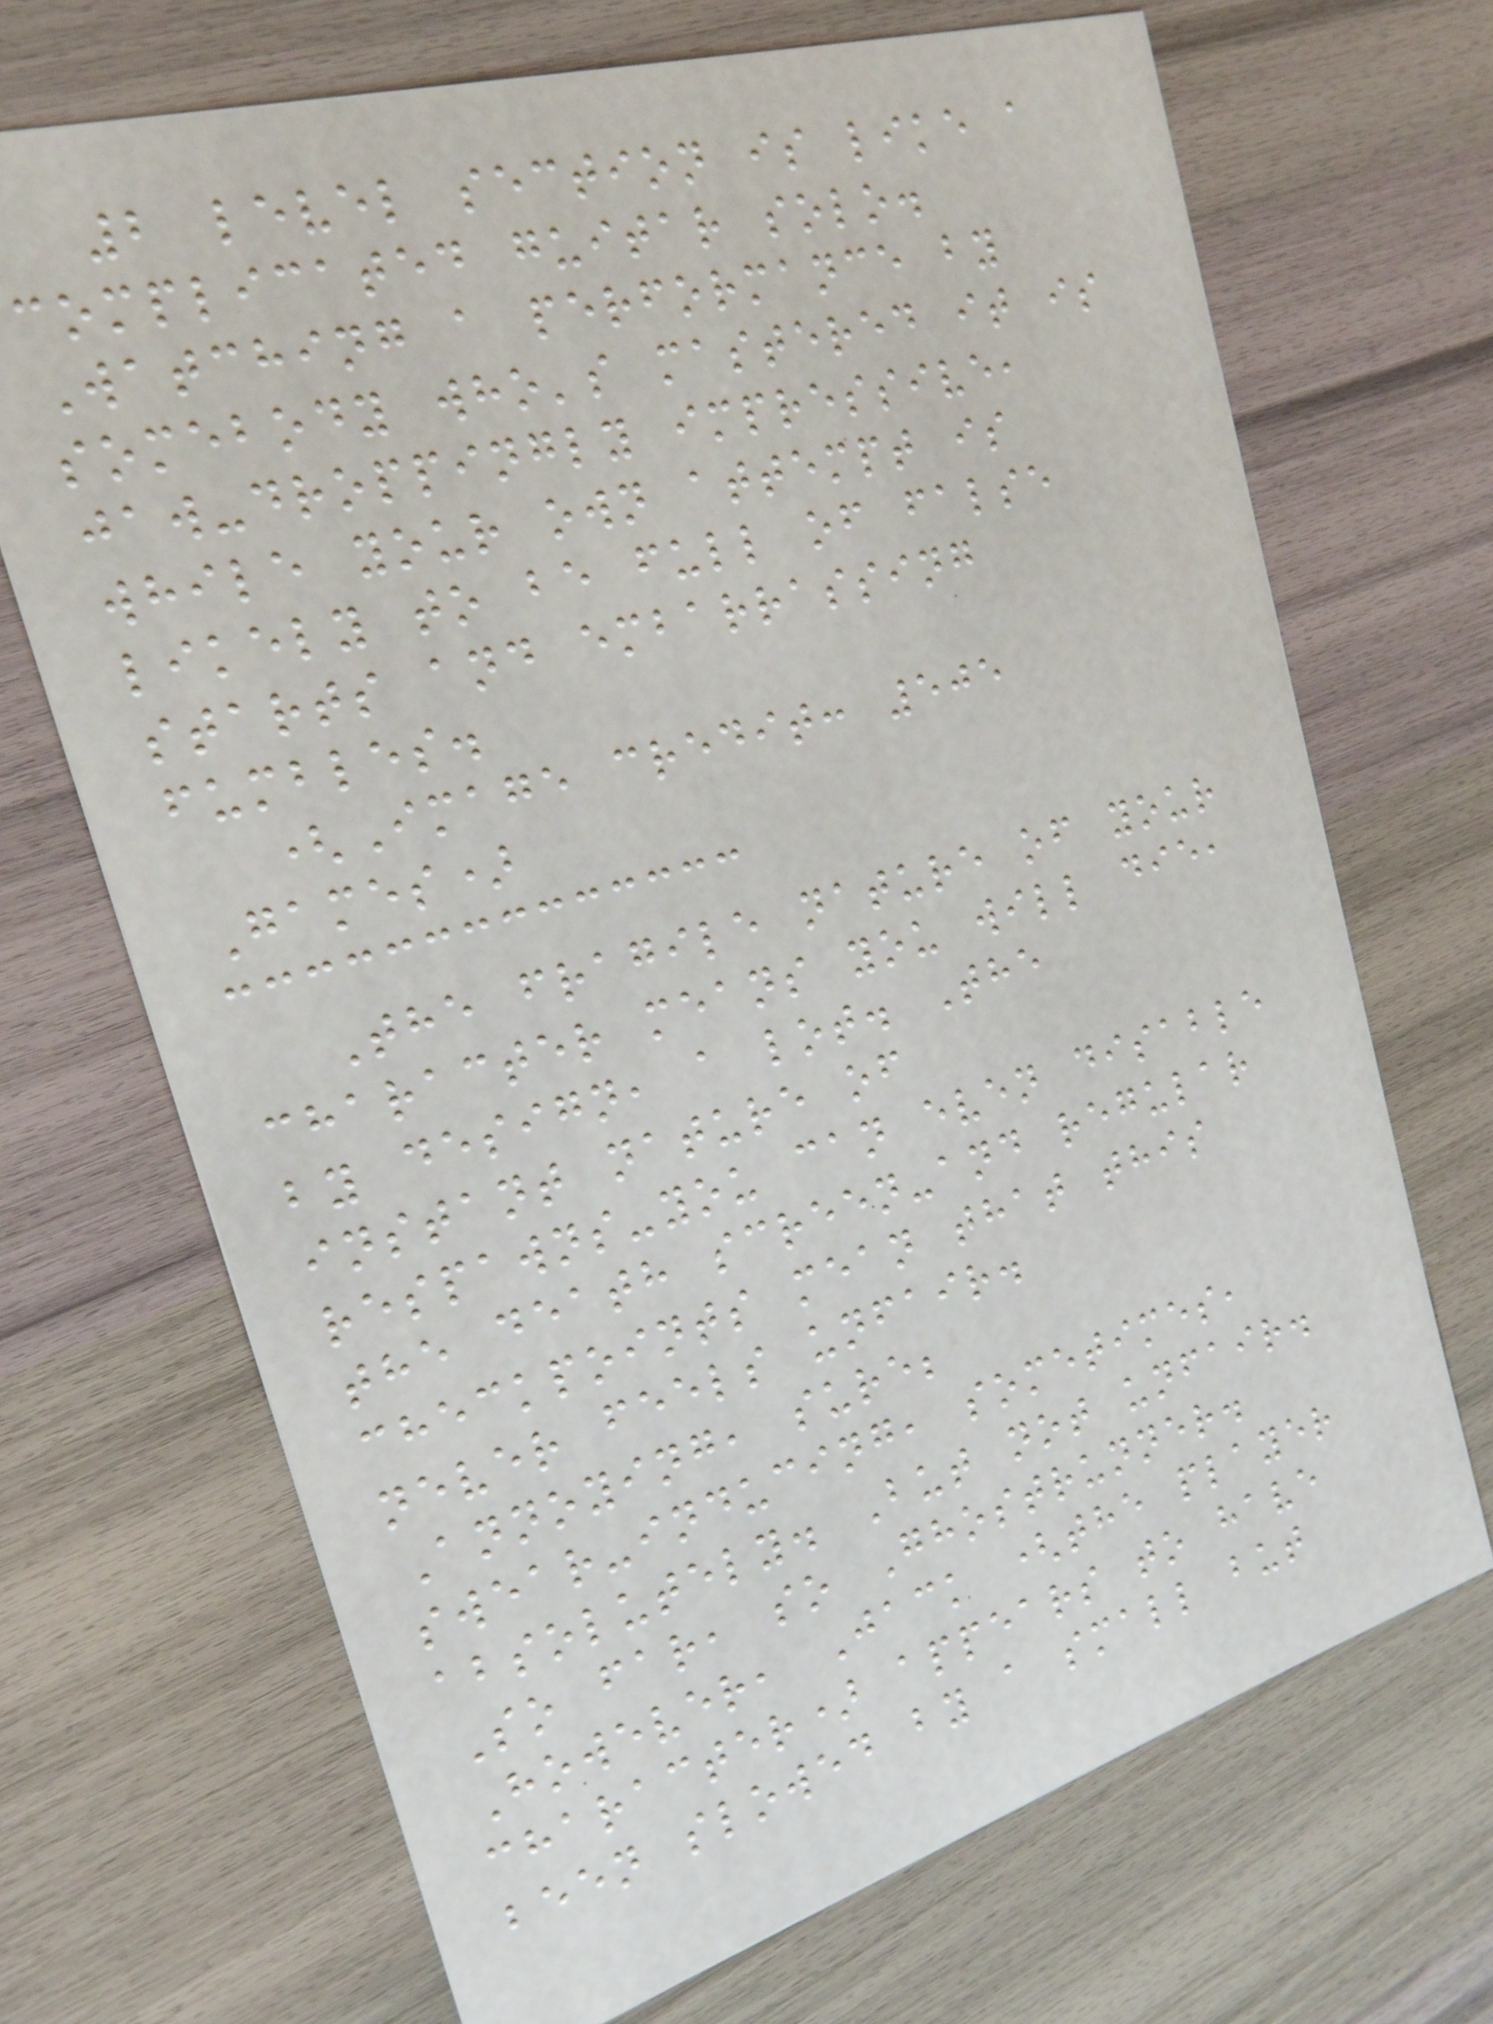2 level section is like a
complicated guitar solo.
Watching a performance by
somebody who's mastered it is
jaw-droppingly impressive,
while your own attempt is
likely to be full of false
starts and embarrassing
fumbles.
(Image credit: 505
Games)
The fragile nature of your
character means you will die,
by design, a lot. The
instant nature of
respawns-you can even disable
the death screen-and regular
checkpoints mean that this
never feels unfair.
Annoying, sure;
swear-inducing, sometimes,
absolutely. But not unfair.
So far, so Ghostrunner.
However, Jack (the player
character) appears to have
been slowed by a small but
